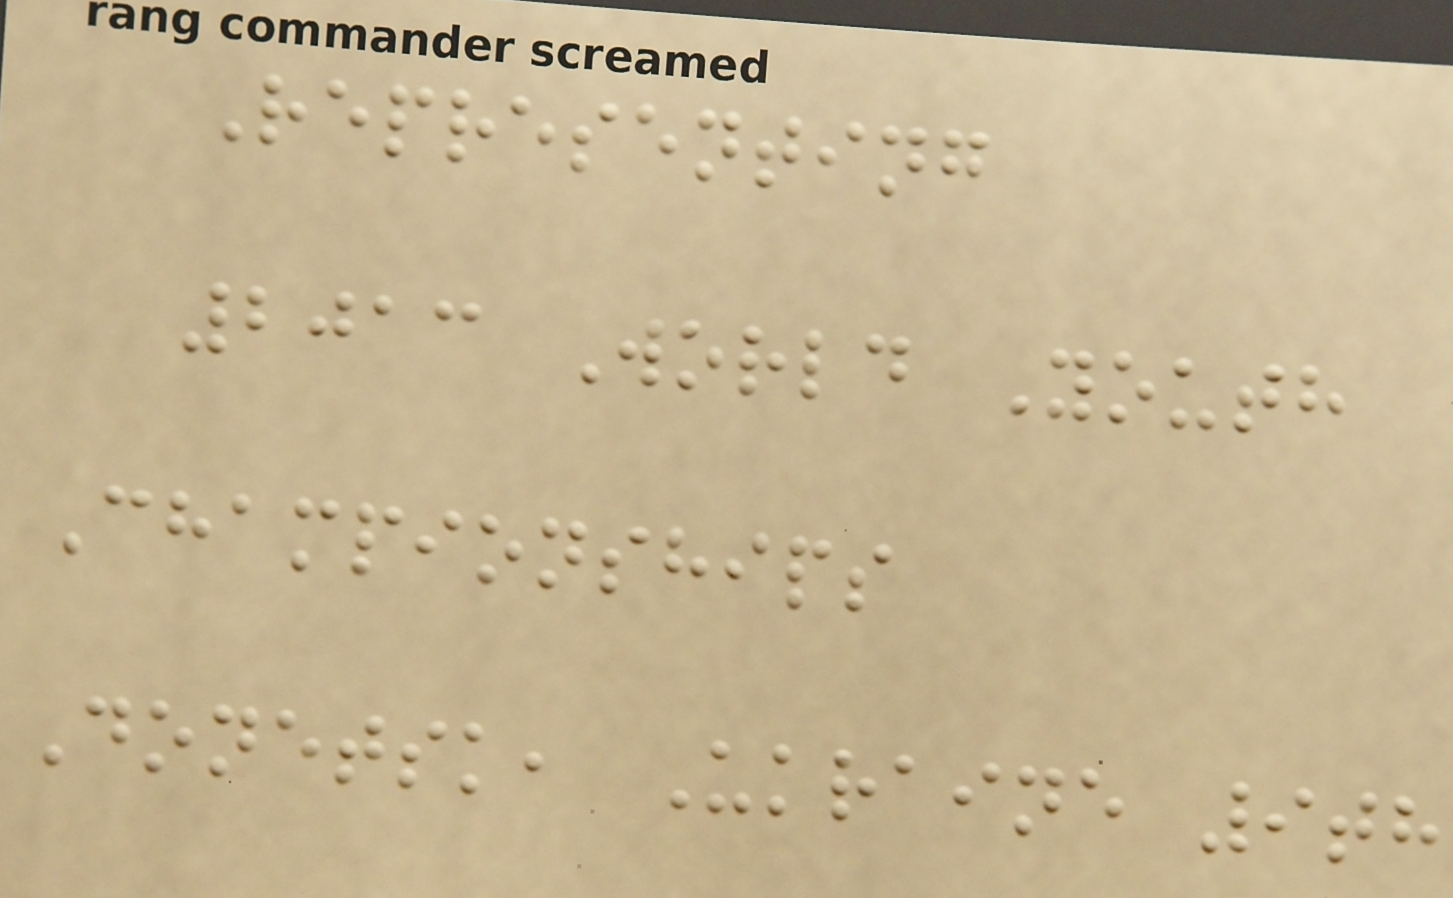Representing
2013 World Youth
Championships
Donetsk, Ukraine 9th
